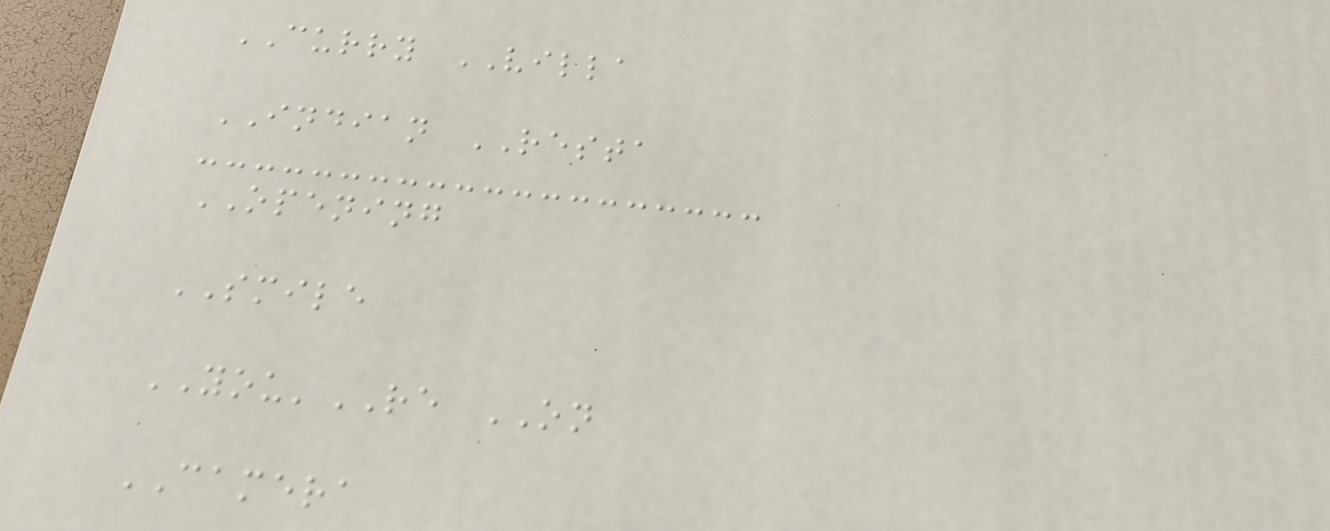CURRY VILLA
INDIAN RESTA
OPENING
SMILE
YOU'RE ON
CAMERA
